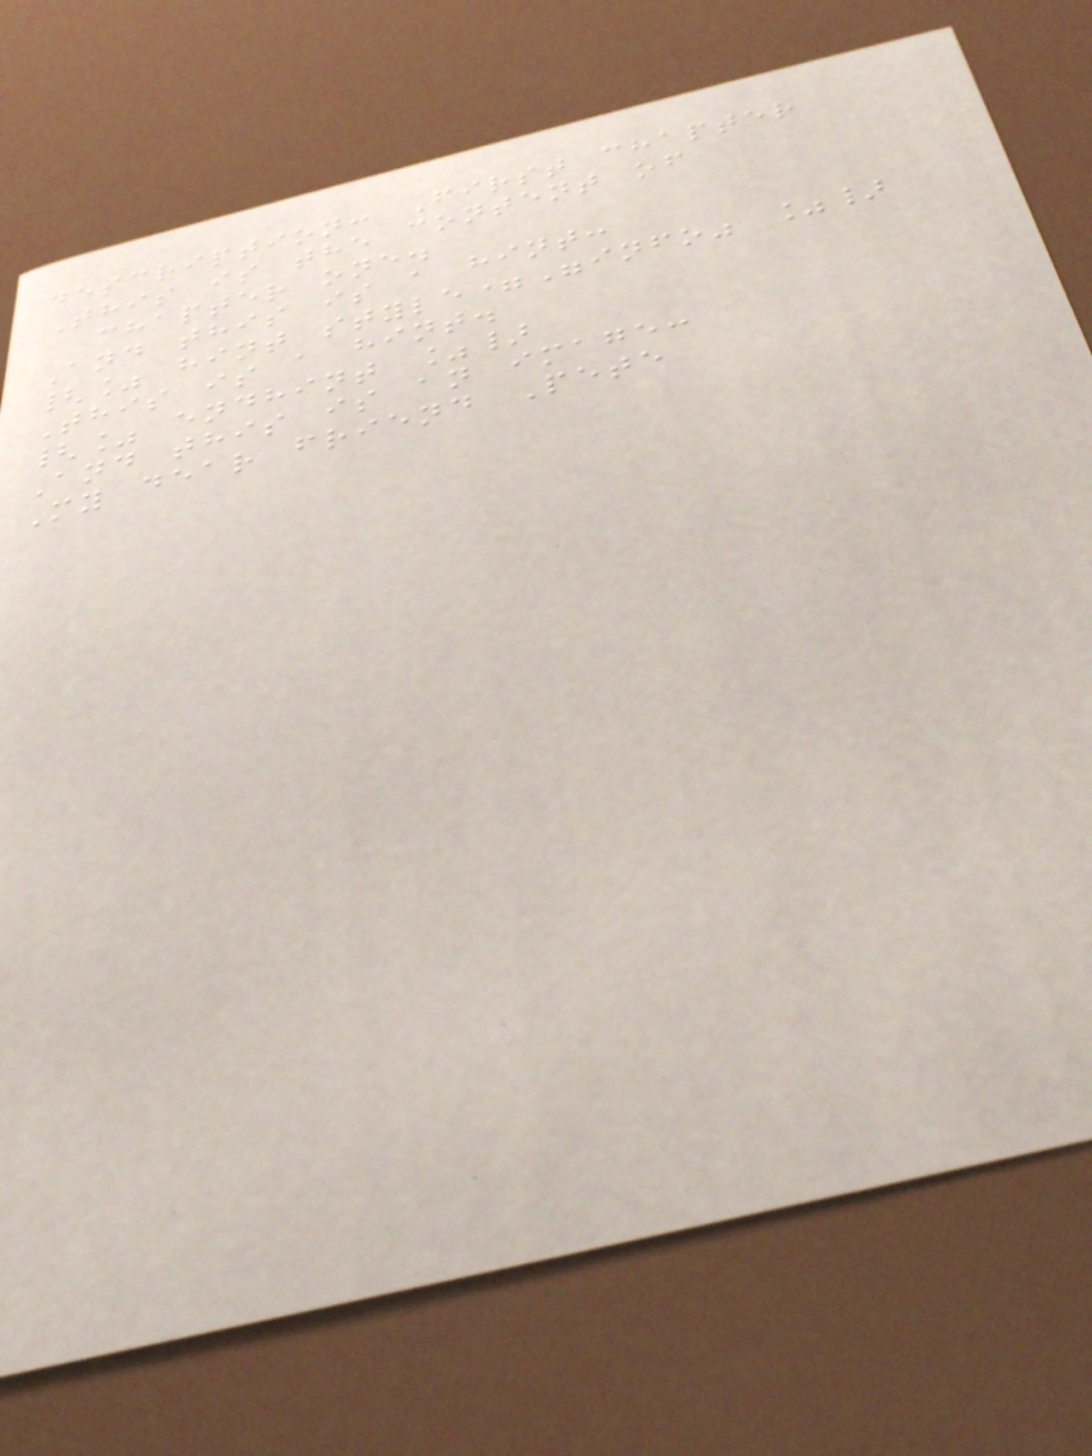description: First chapter
This is the content of
chapter one.
And this is a hint:
{% hint style="info" %}
This is a hint.
{% endhint %}
And this is an image:
My dear friend Pete
